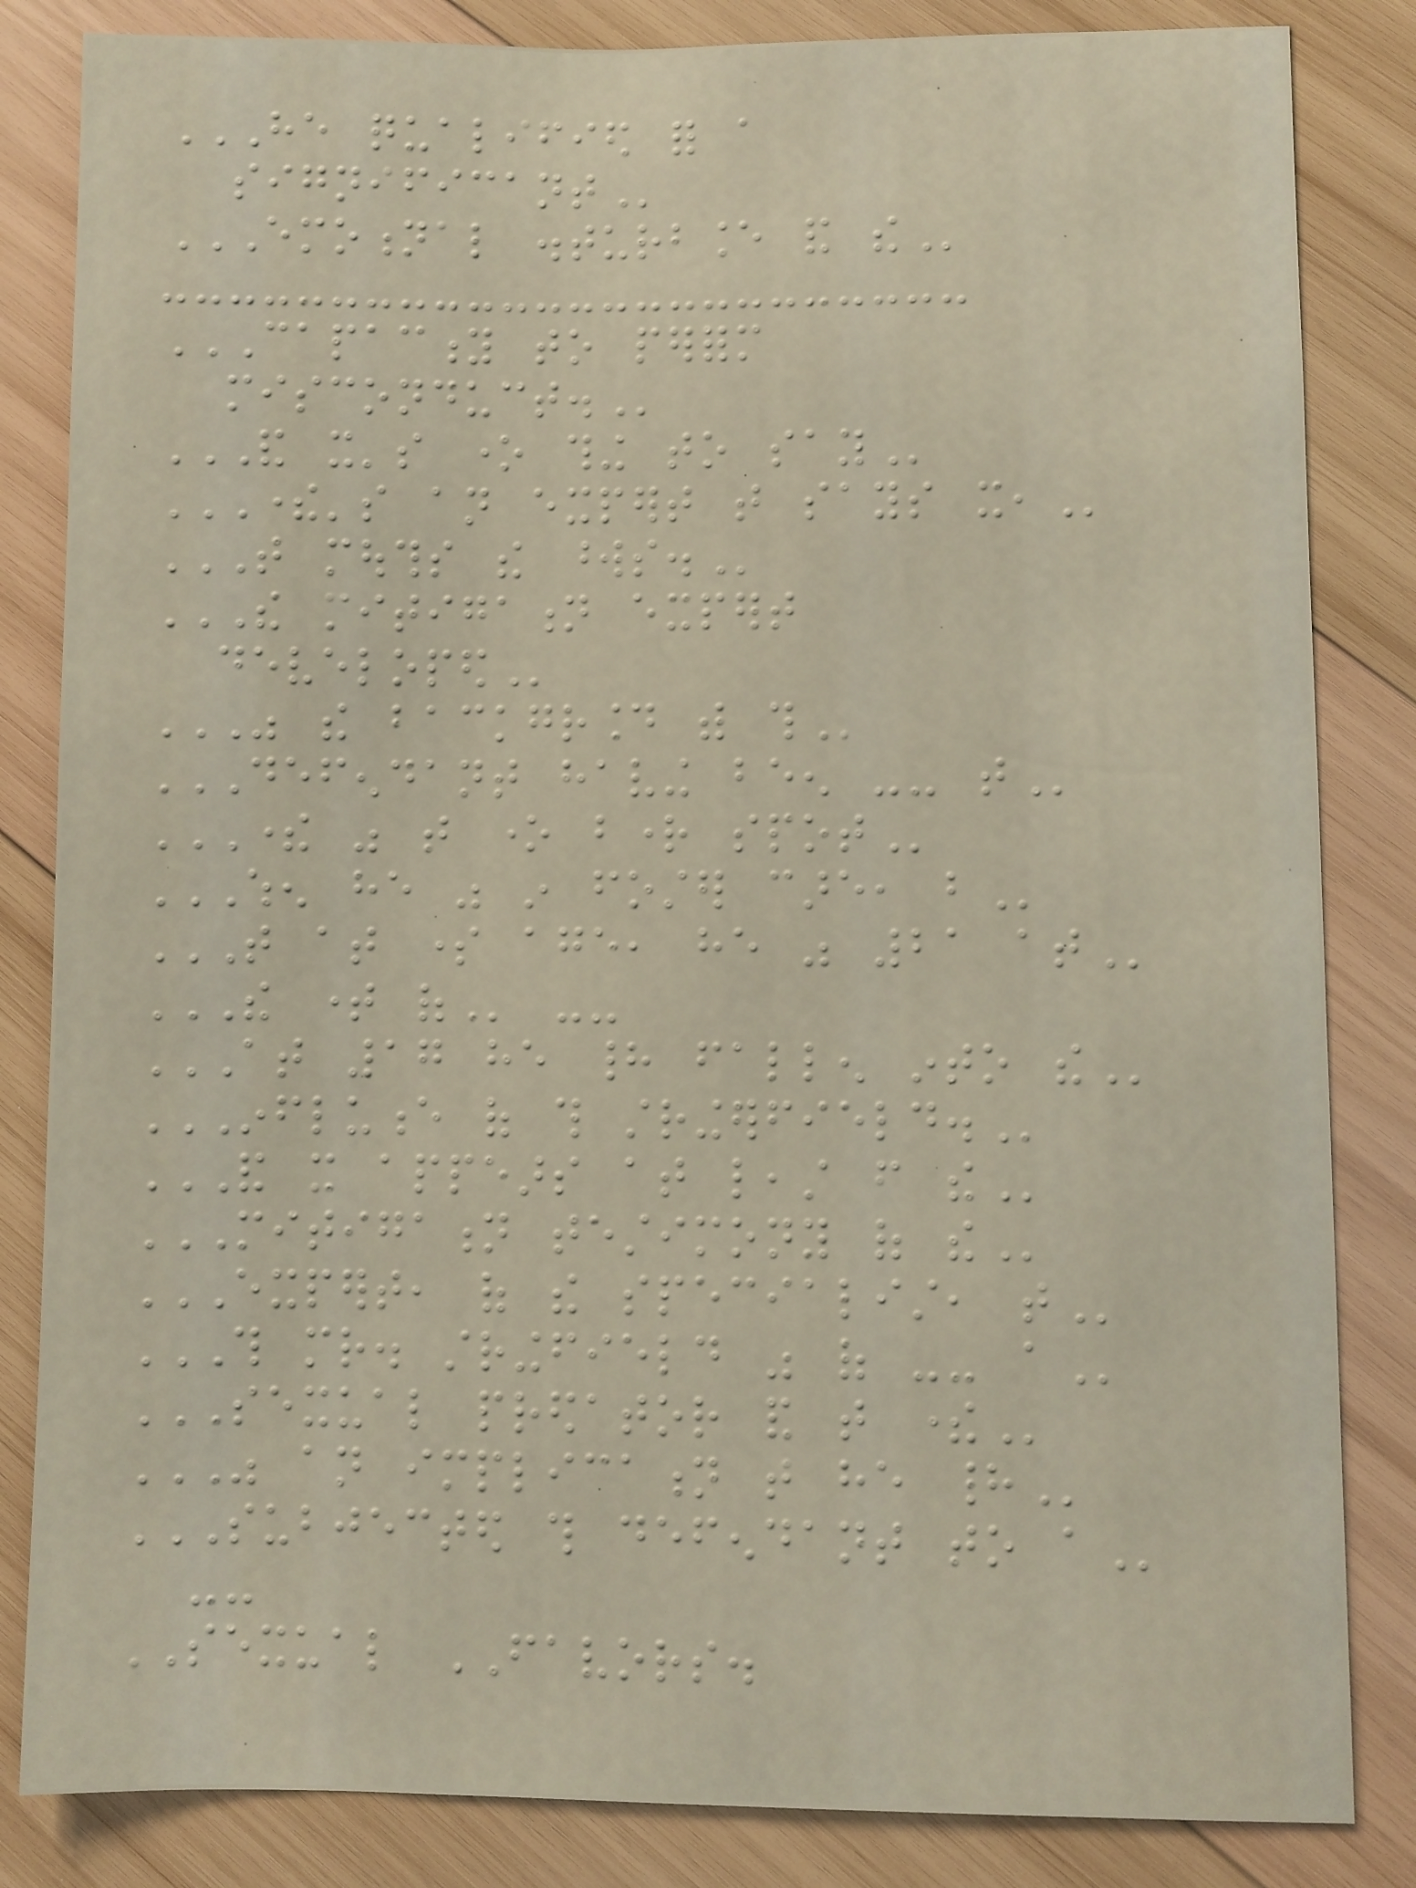HE QUALIFIED FOR A
SIGNIFICANT
EMOTIONAL DISTURBANCE AND THE
CAPACITY TO PERFORM
MISCONDUCT.
AND IT'S ONE THING TO SAY
THERE'S AN EXPERT THAT SAYS IT,
THAT MOUTHS THE WORDS.
THE MITIGATION EXPERT
DEVELOPED
WAS THE BACKGROUND WITH THIS
DEFENDANT HAVING BEEN -- THAT
THERE WAS THAT ONE BRIGHT SPOT
WHEN HE WAS IN FOSTER CARE, BUT
THAT AT SOME AGE, HE WAS 21 AT
THE TIME OF --
AT 17 HE HAD FALLEN INTO THE
INFLUENCE OF THIS STRINGERFIELD.
AND IT APPEARS AT LEAST FROM THE
MITIGATION TESTIMONY OF THE
EXPERT, OF THE SPECIALIST, THAT
THIS MR. STRINGFIELD WAS OF -- A
SEXUAL PREDATOR AND THAT THERE
WAS AN IMPLICATION THAT HE HAD
SUBJECTED THIS DEFENDANT TO A
--
SEXUAL FAVORS.
